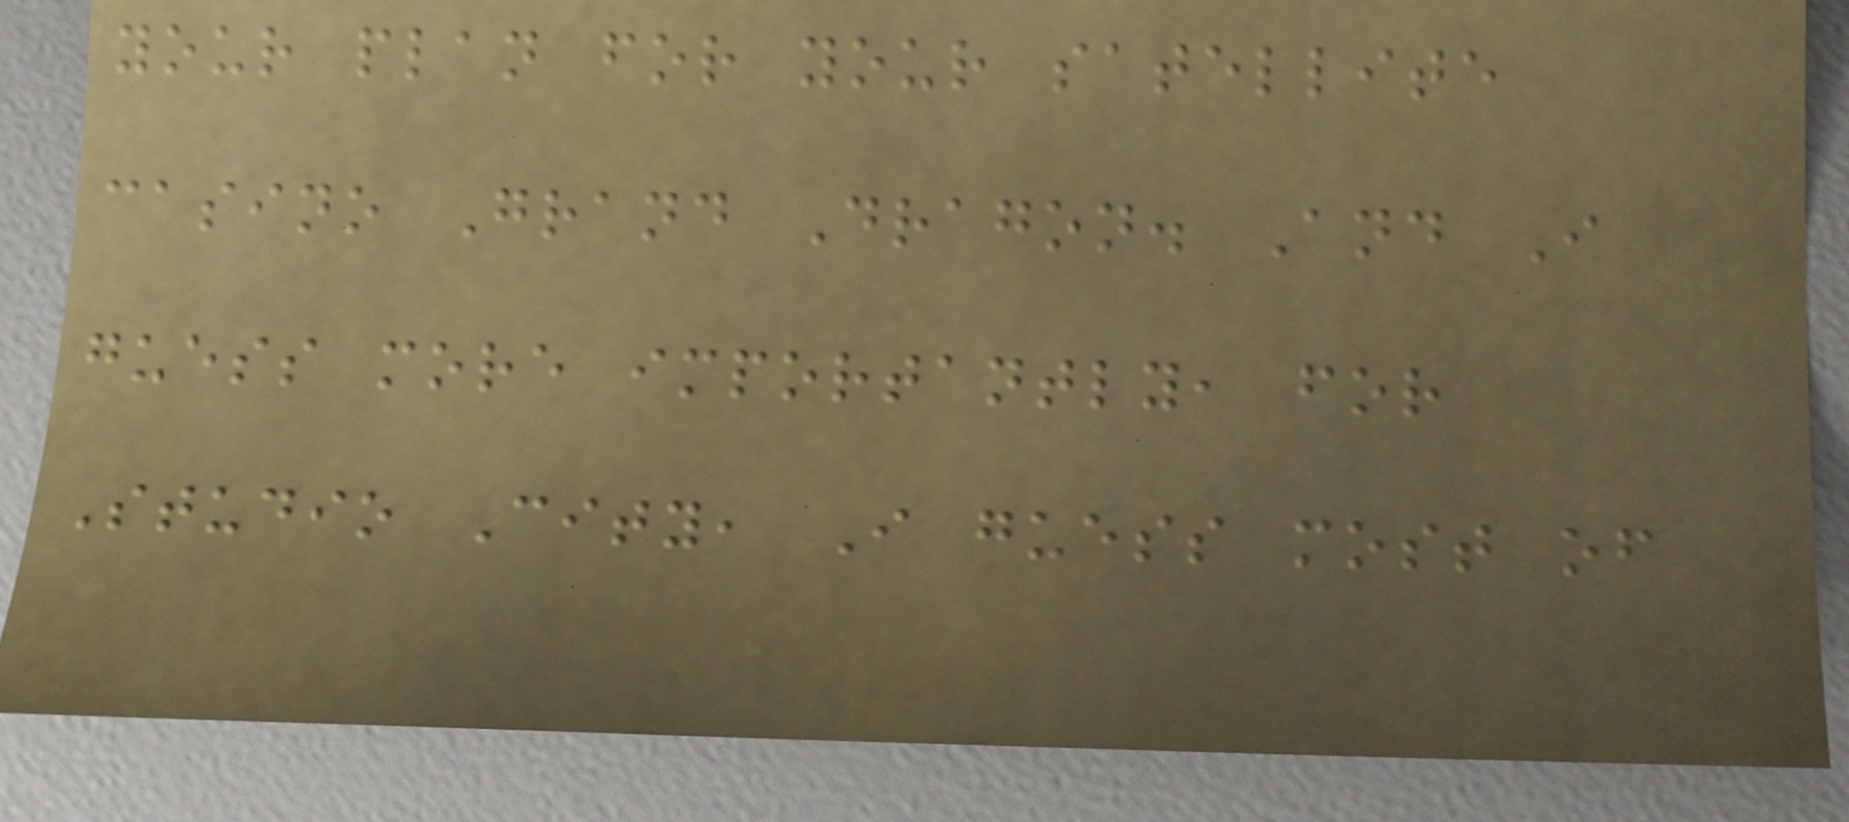your plan for your satellite
casino Grand Dragon. And I
guess more importantly, for
Studio City, I guess most of
